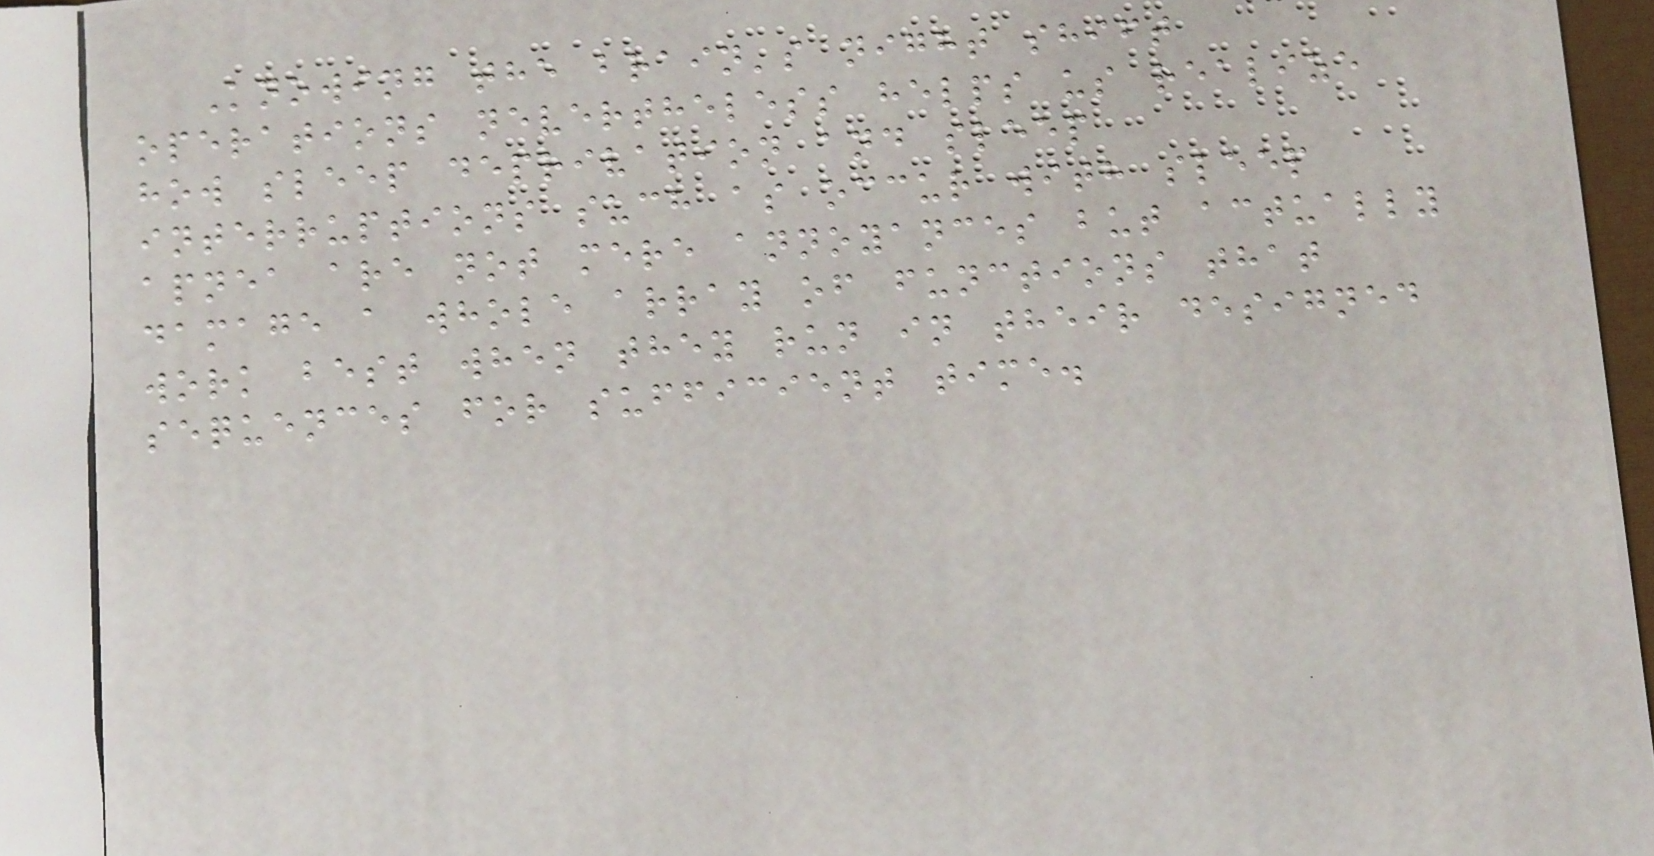Knowing the brain's night shift
operations nevertheless helps us realize
how sleep deprivation and sleep
interruptions such as occur with sleep
apnea are not mere annoyances but actually
damage a whole array of functions that
work best when they run in their designed
sequences for sufficient time.
